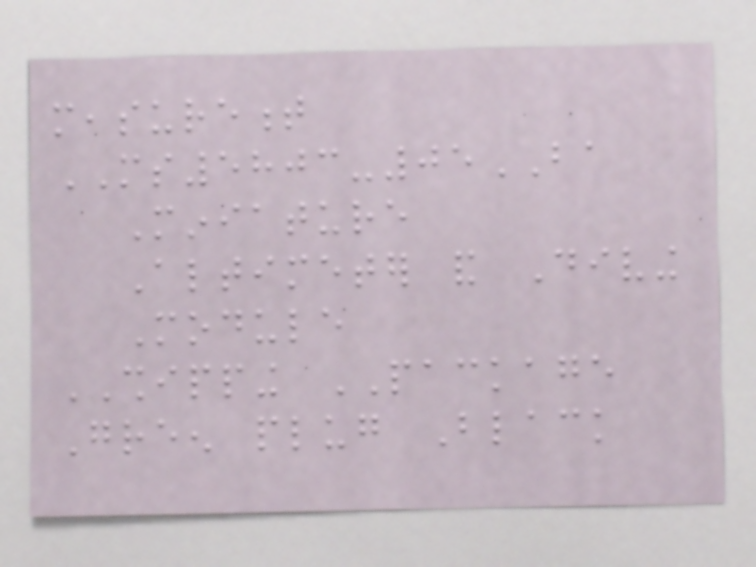measurement
MS5803-05BA
Miniature
Altimeter and Diving
Module
SHIPPING PACKAGE
Green plug Black
